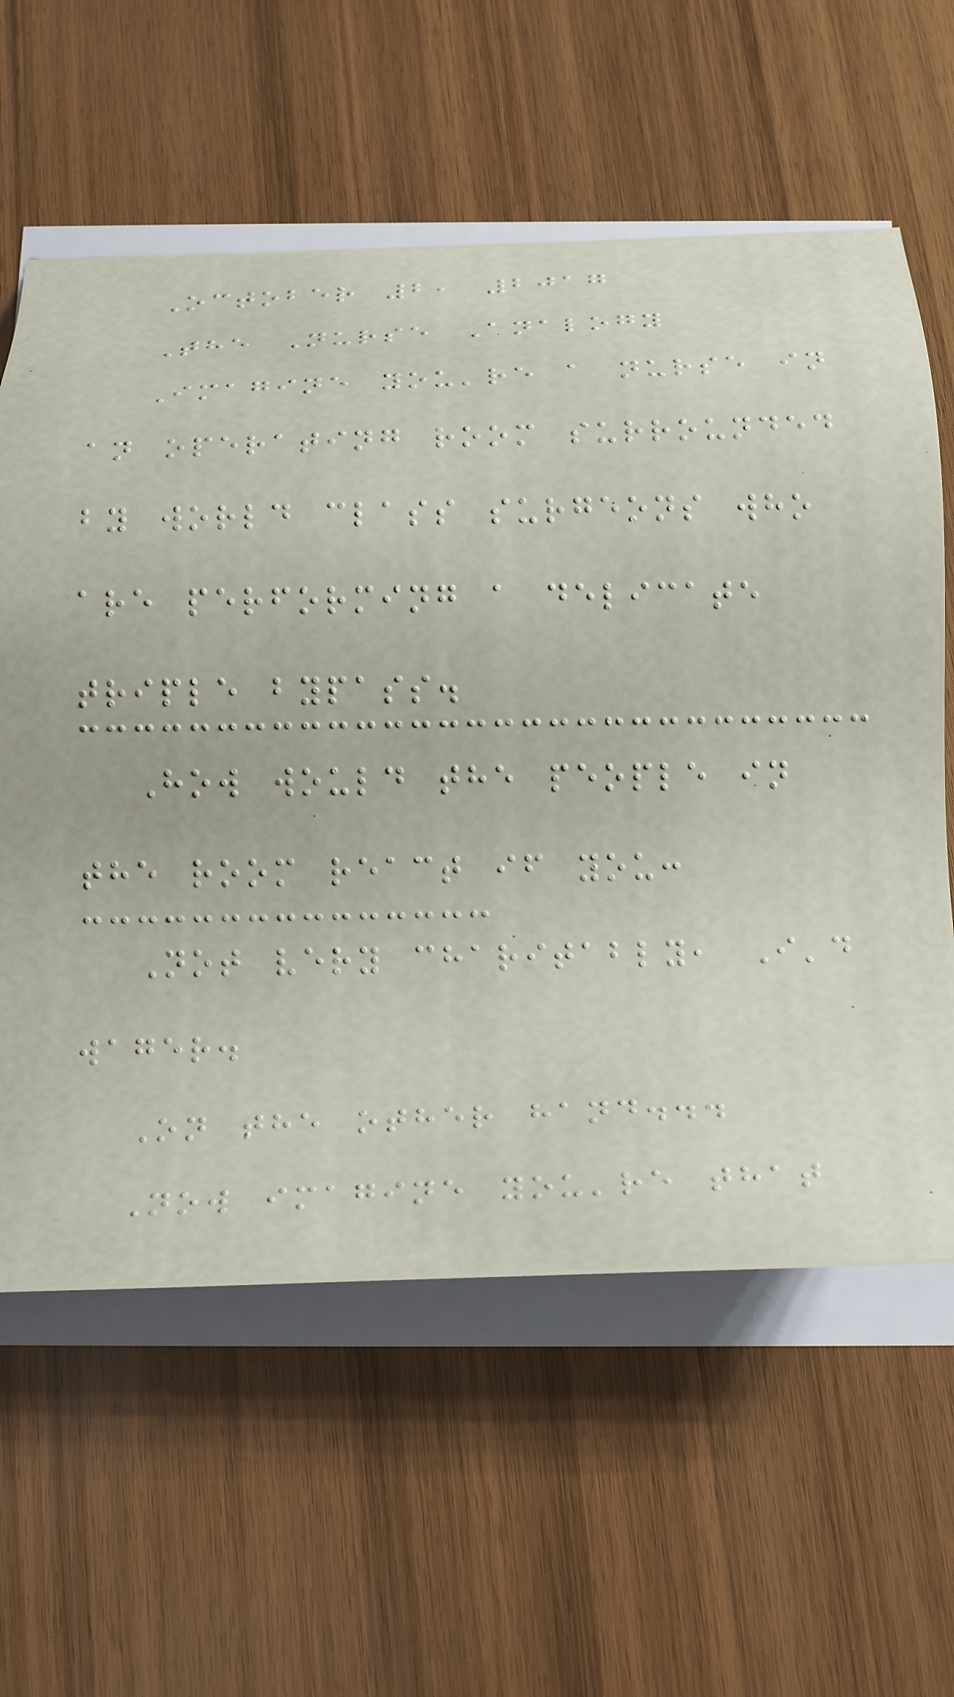October 2, 2017
The Nurse Analogy
Imagine you're a nurse in
an operating room surrounded
by world class surgeons who
are performing a delicate
triple bypass.
How would the people in
the room react if you:
Not very charitably, I'd
wager.
On the other hand...
Now imagine you're that
